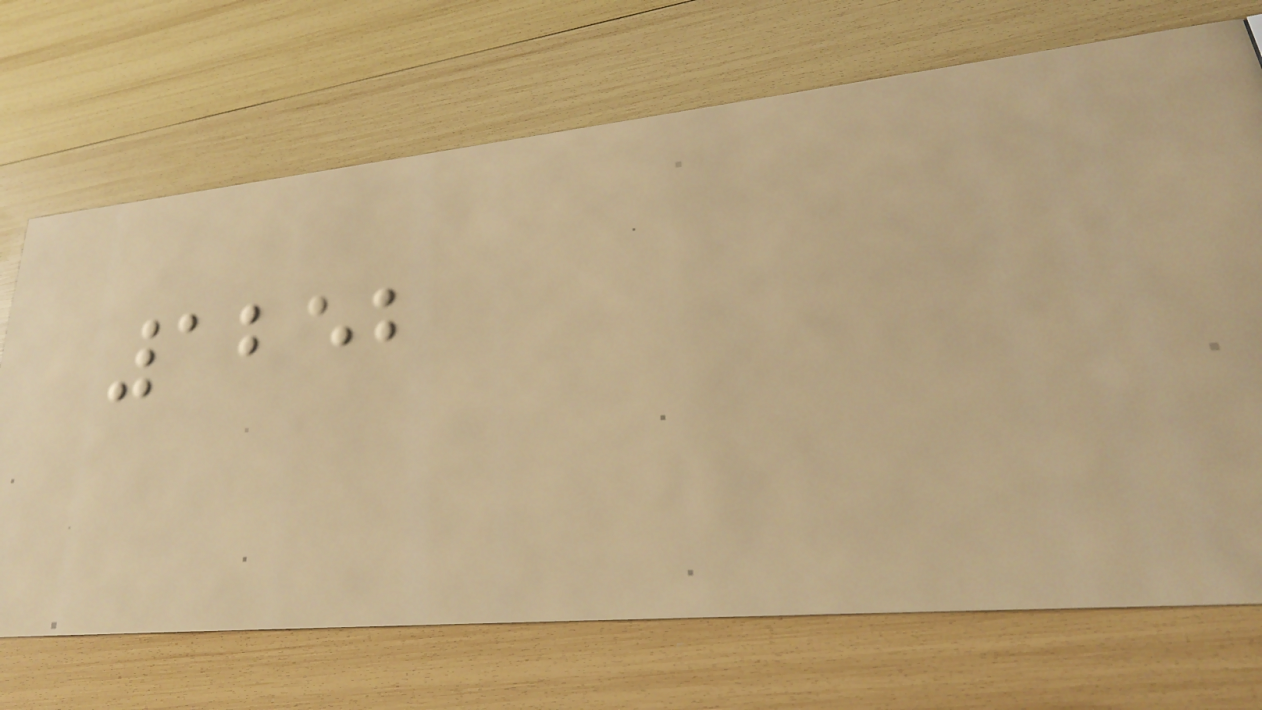1252
